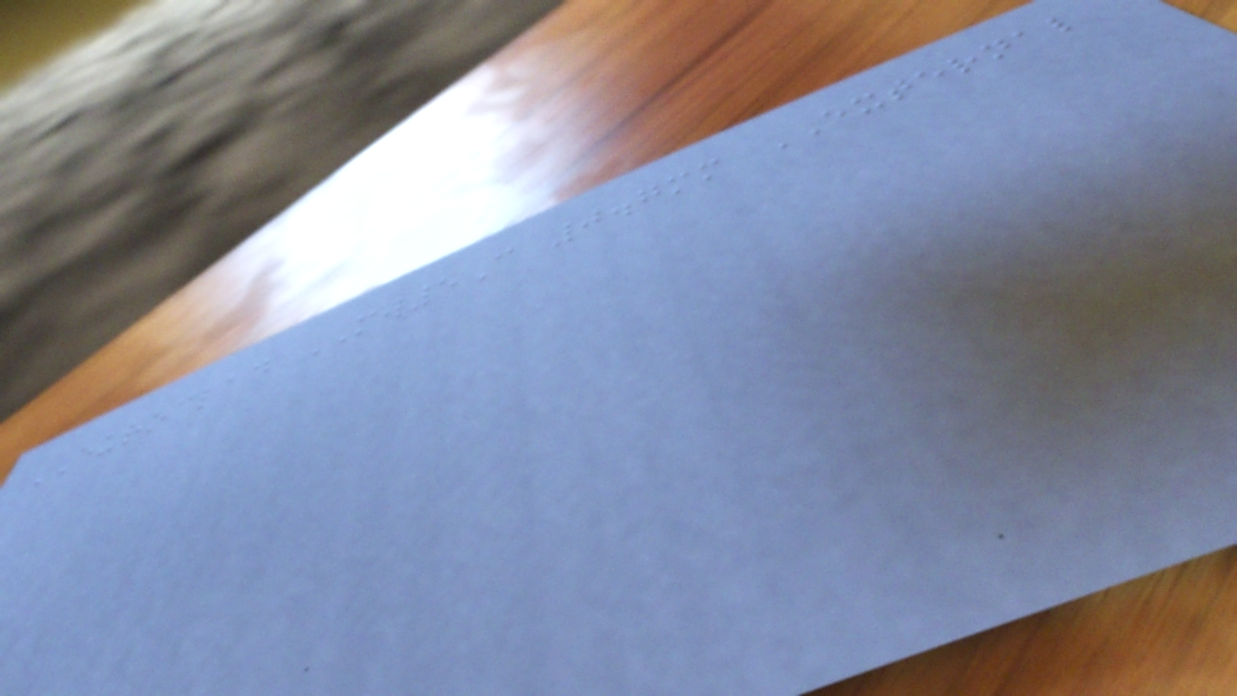EUROCLAD MW5C 0.7mm EXTERNAL
